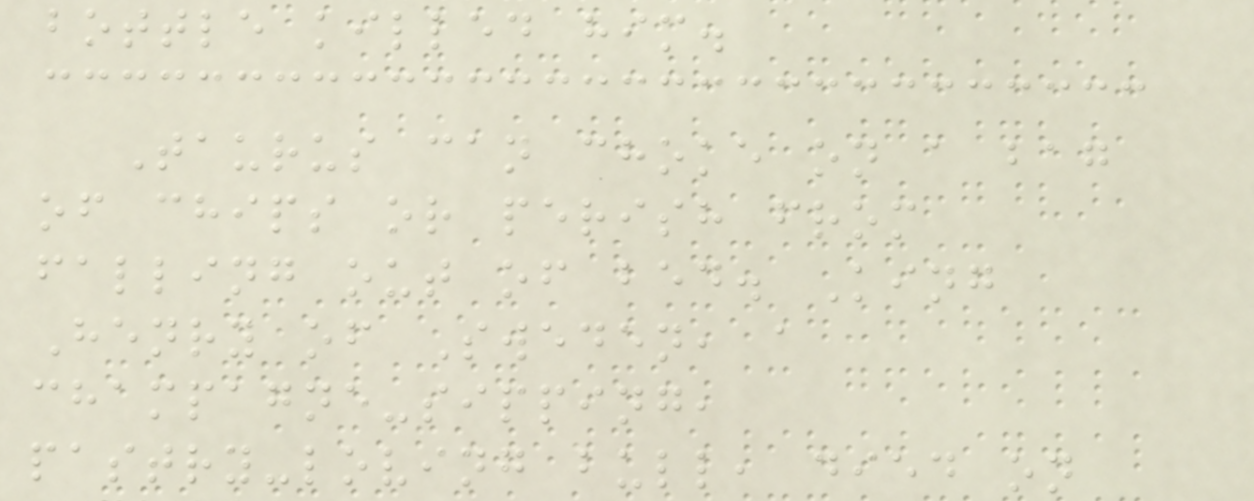bottle killed him.
Taurus can choke on a bag
of chips or perish from
falling out of bed. King
Henry of Sweden, a
champagne-sipping,
pastry-loving bull, died on
